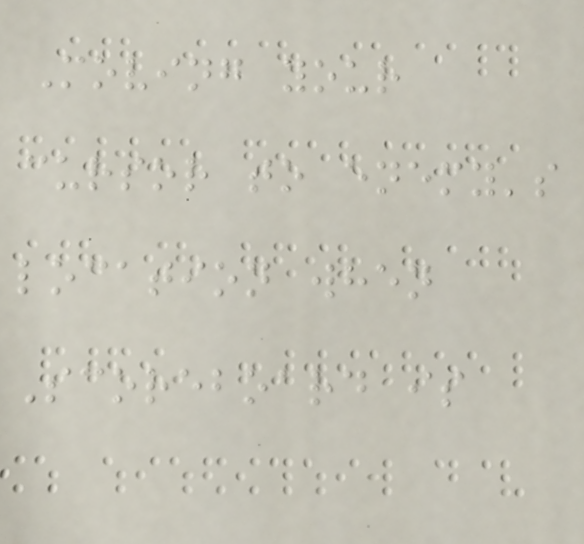Moving your
cursor to enemy's
location when
Scoreboard is
